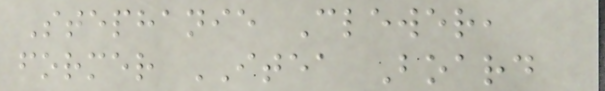Stephanie Clewer,
former ITEA Board
